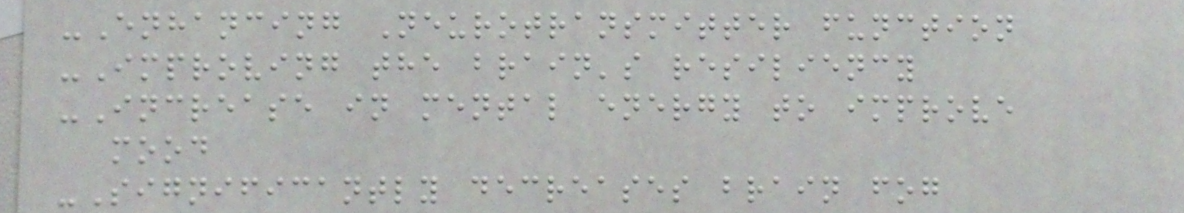-Enhancing Neurotransmitter function
-Improving the brain's resiliency
-Increase in mental energy to improve
mood
-Significantly decreases brain fog
